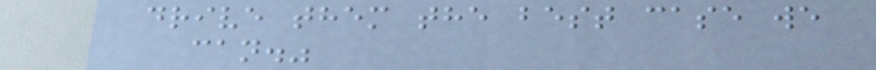drive them the best case we
can."
